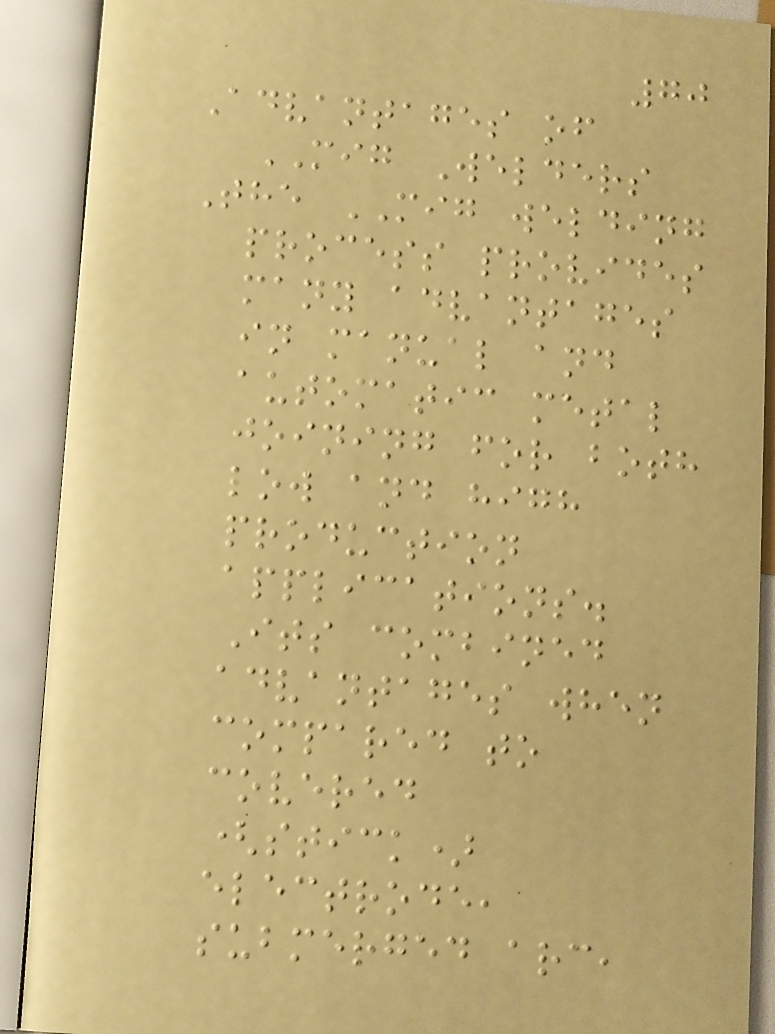70
Advantages of
MIG Welders
The MIG welding
process provides
many advantages
in manual and
automatic metal
joining for both
low and high
production
applications.
Its combined
advantages when
compared to
covered
(stick)
electrode,
submerged arc,
